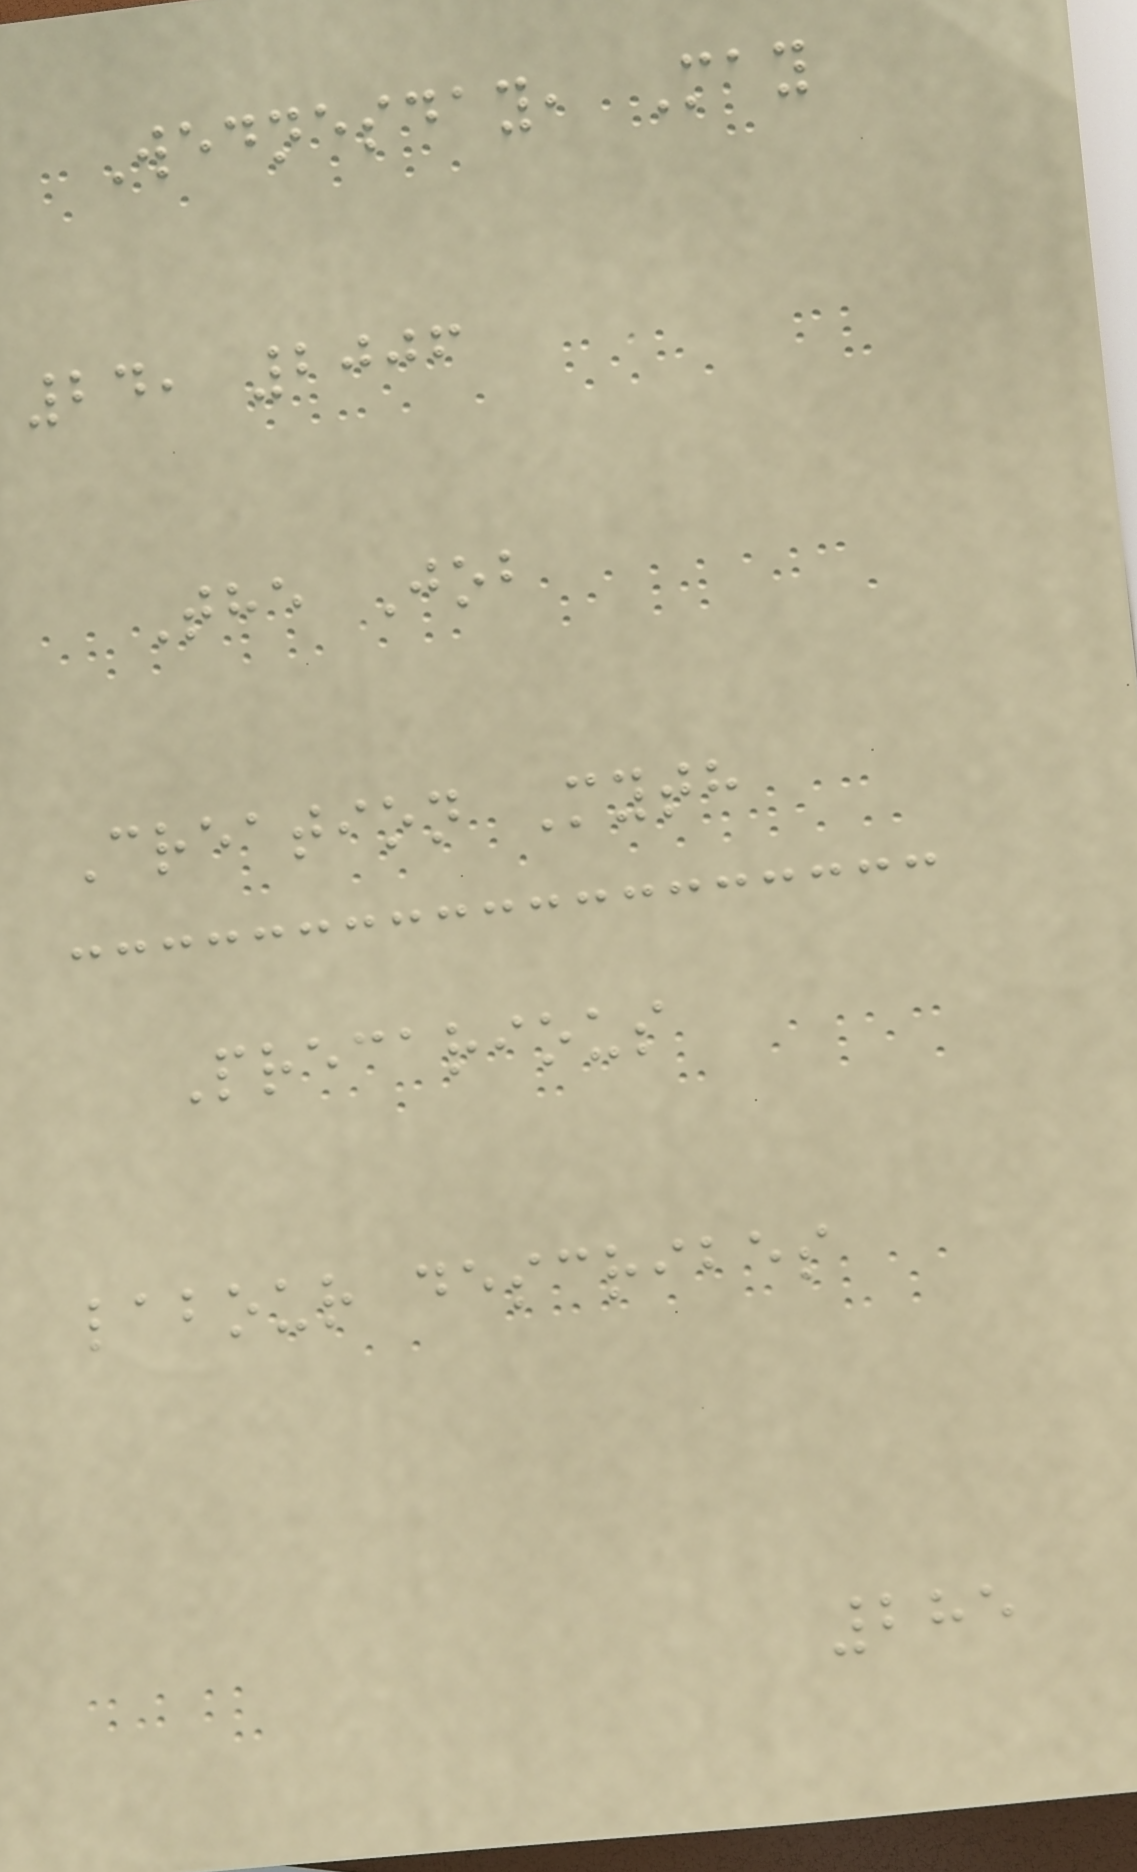Wednesday, May
24, 2006
The Job
Creation Myth
Precarious
labour describes
285
